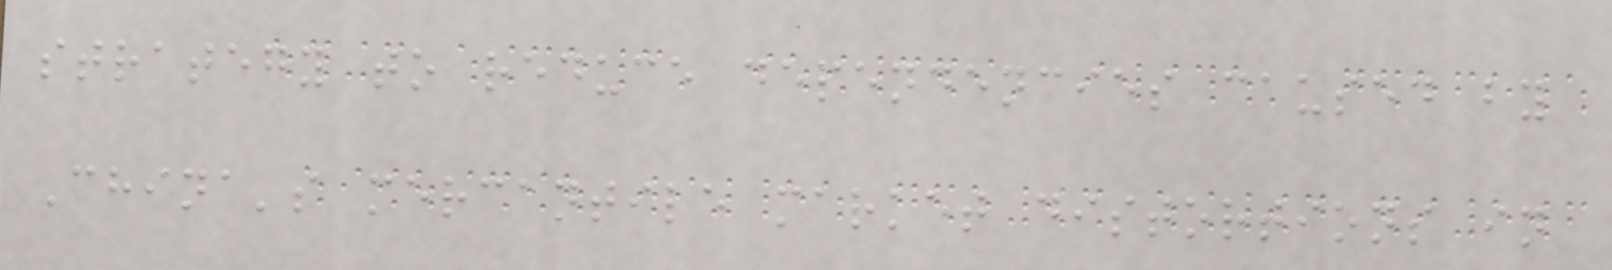strategy to reduce dependencies caused by
China's mercantile market distortions in
